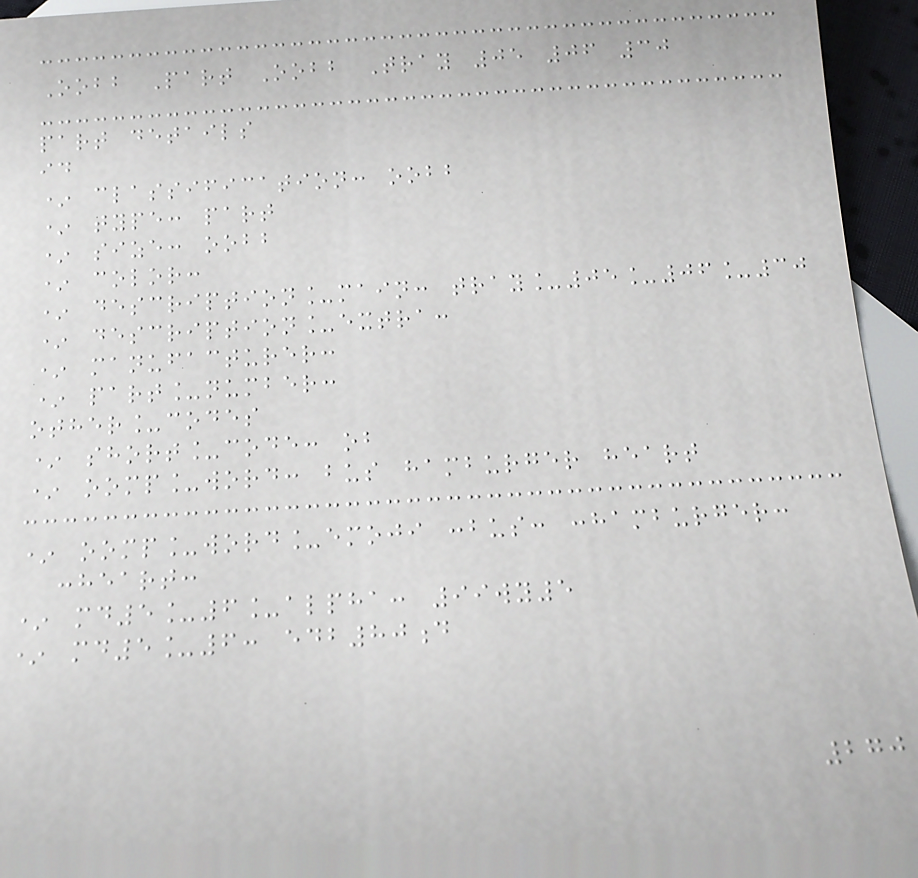Oobb Part Oobb Tray 05 06 30
part details
id
* classification: oobb
* type: part
* size: oobb
* color:
* description_main: tray_05_06_30
* description_extra:
* manufacturer:
* part_number:
other_codes
* short_code: ob
* oomp_word: bus hamburger heart
* oomp_word_emoji :bus: :hamburger:
:heart:
* md5_6_alpha: 99wy5
* md5_6: edb80d
270
